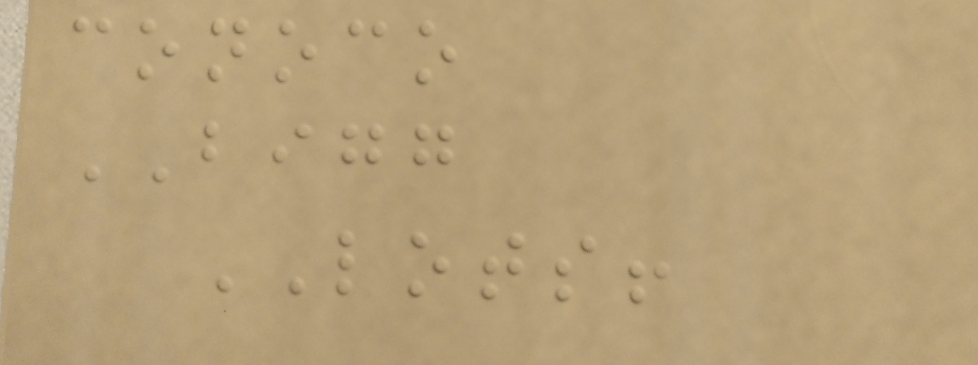conoco
BIGG
LOTS!
